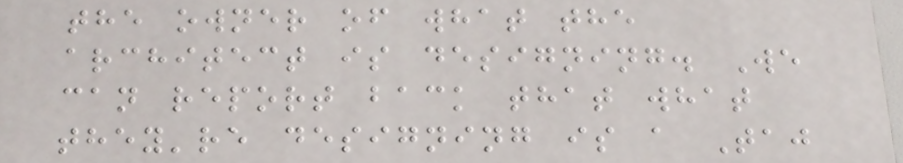the owner of what the
architect is designing. We
can report back that what
they're designing is a Taj
